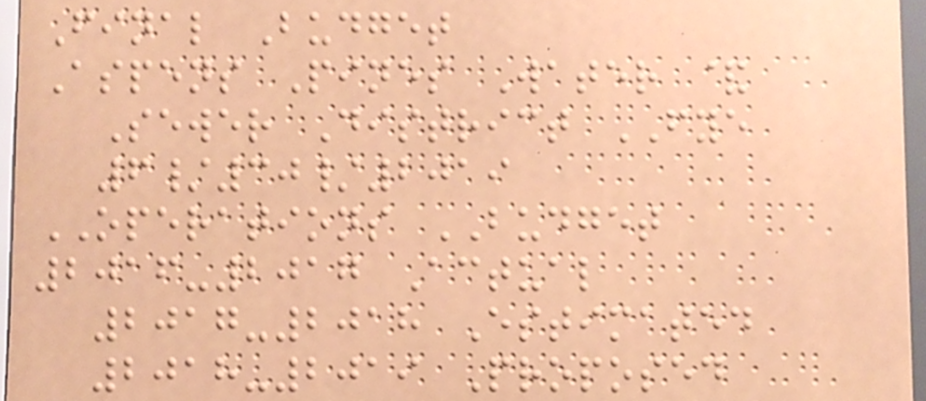Final Budget
Aspens Pines Water &
Sewer District FYE
6/30/2019
OPERATIONS BUDGET
2016-2017 Actual
2017-2018 Estimated
2018-2019 Proposed
